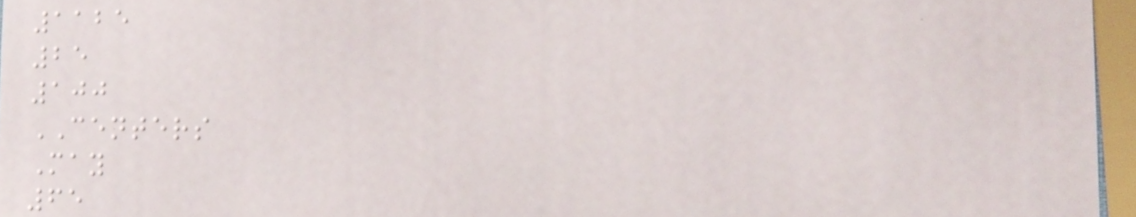1125
25
100
CENTERS
May
65
